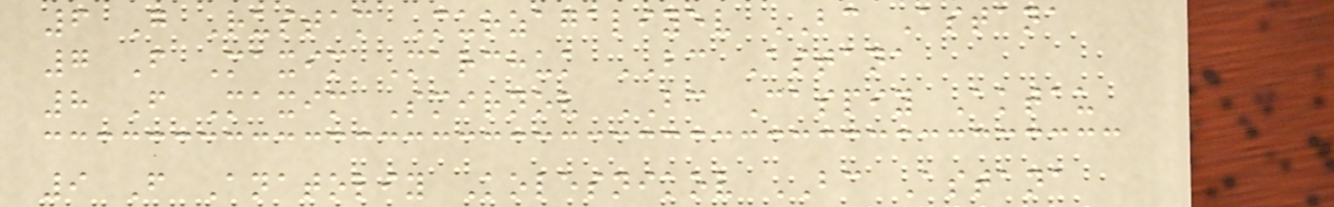6 G Rustam Murzagaliyev BC Astana
7 F Maxim Marchuk BC Astana
8 F Maxim Smirnov BC Caspiy Aktau
9 F Anatoliy Kolesnikov BC Astana
